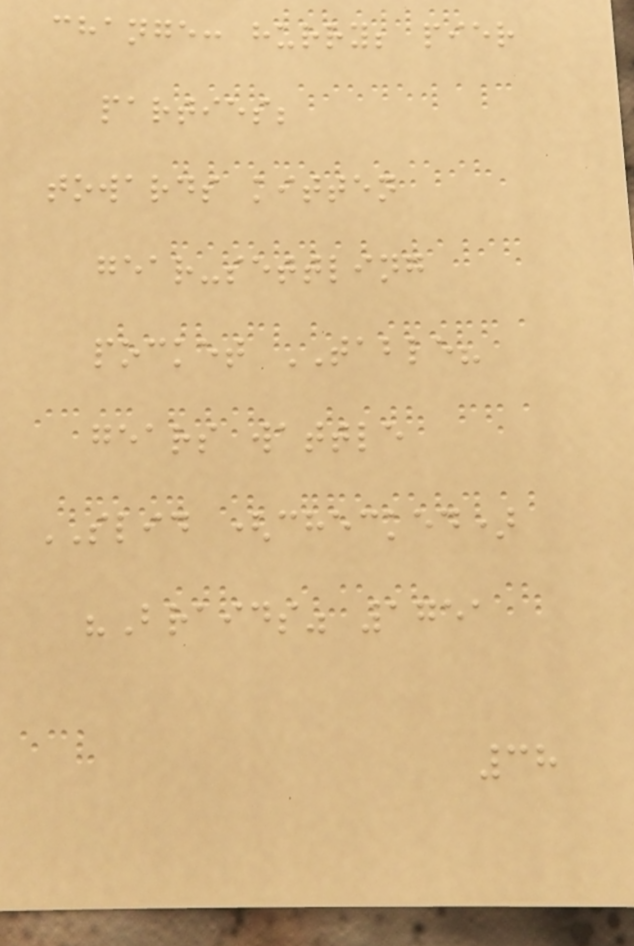change: hurry; pier
parties;
towards kitten
gear-settling
pocket TABLE?
gears wattle
SLID (checked)
"Braids" 1751
38
